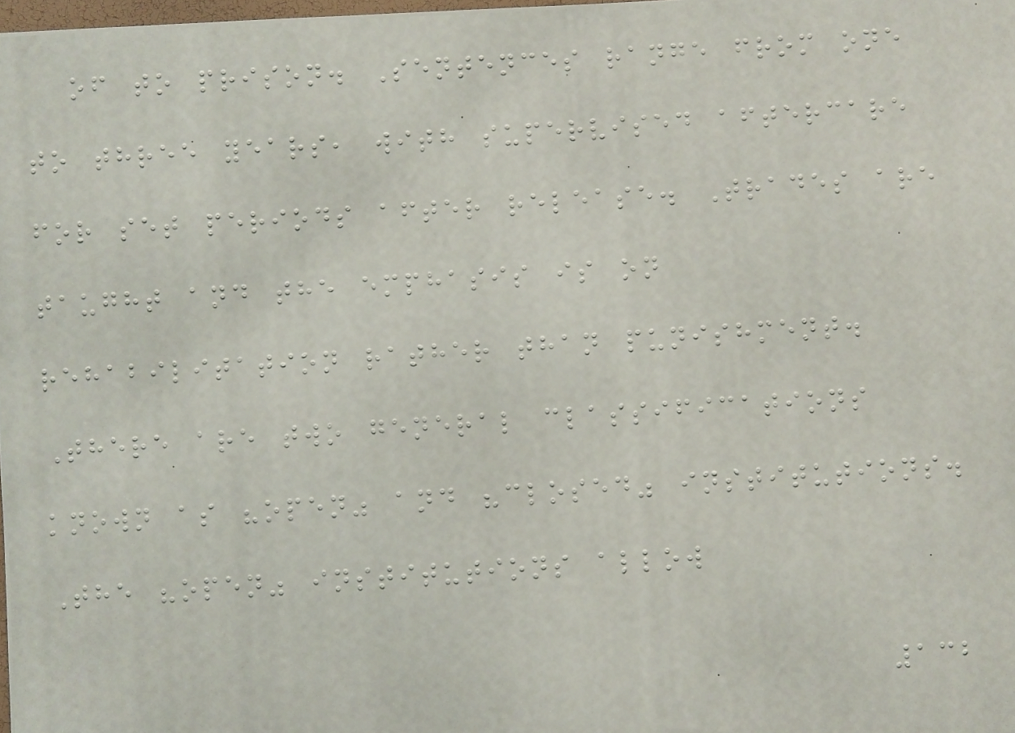of to prison. Sentences range from one
to three years, with supervised aftercare
for set periods after release. Trades are
taught and the emphasis is on
rehabilitation rather than punishment.
There are two general classifications
known as "open" and "closed" institutions.
The "open" institutions allow
132
